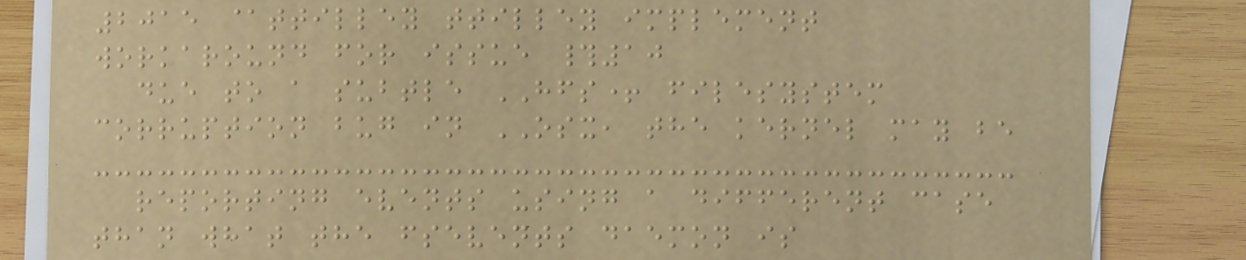2015 @ttilley ttilley implement
workaround for issue #10
due to a subtle HFS+ filesystem
corruption bug in OSX, the kernel may be
reporting events using a different case
than what the fsevents daemon is
